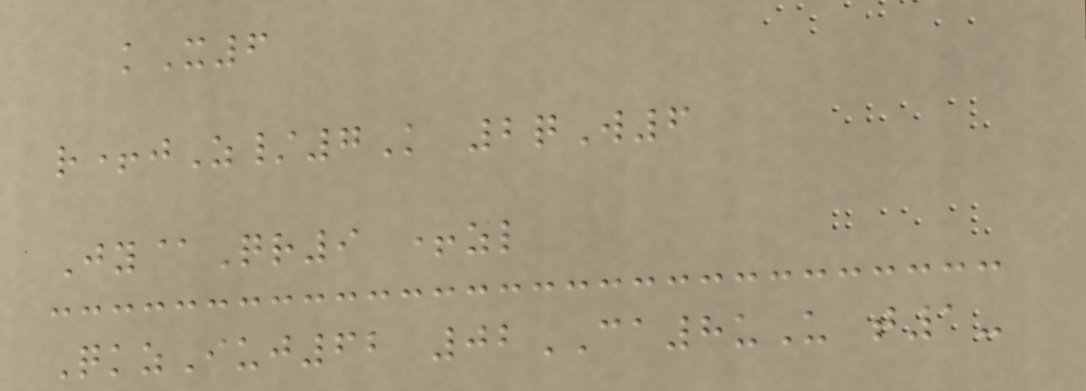kX6
r+jZ/7K 2qW6
Jy@Qr9 +zl
QkzIuj62 02CA8uU t1-
